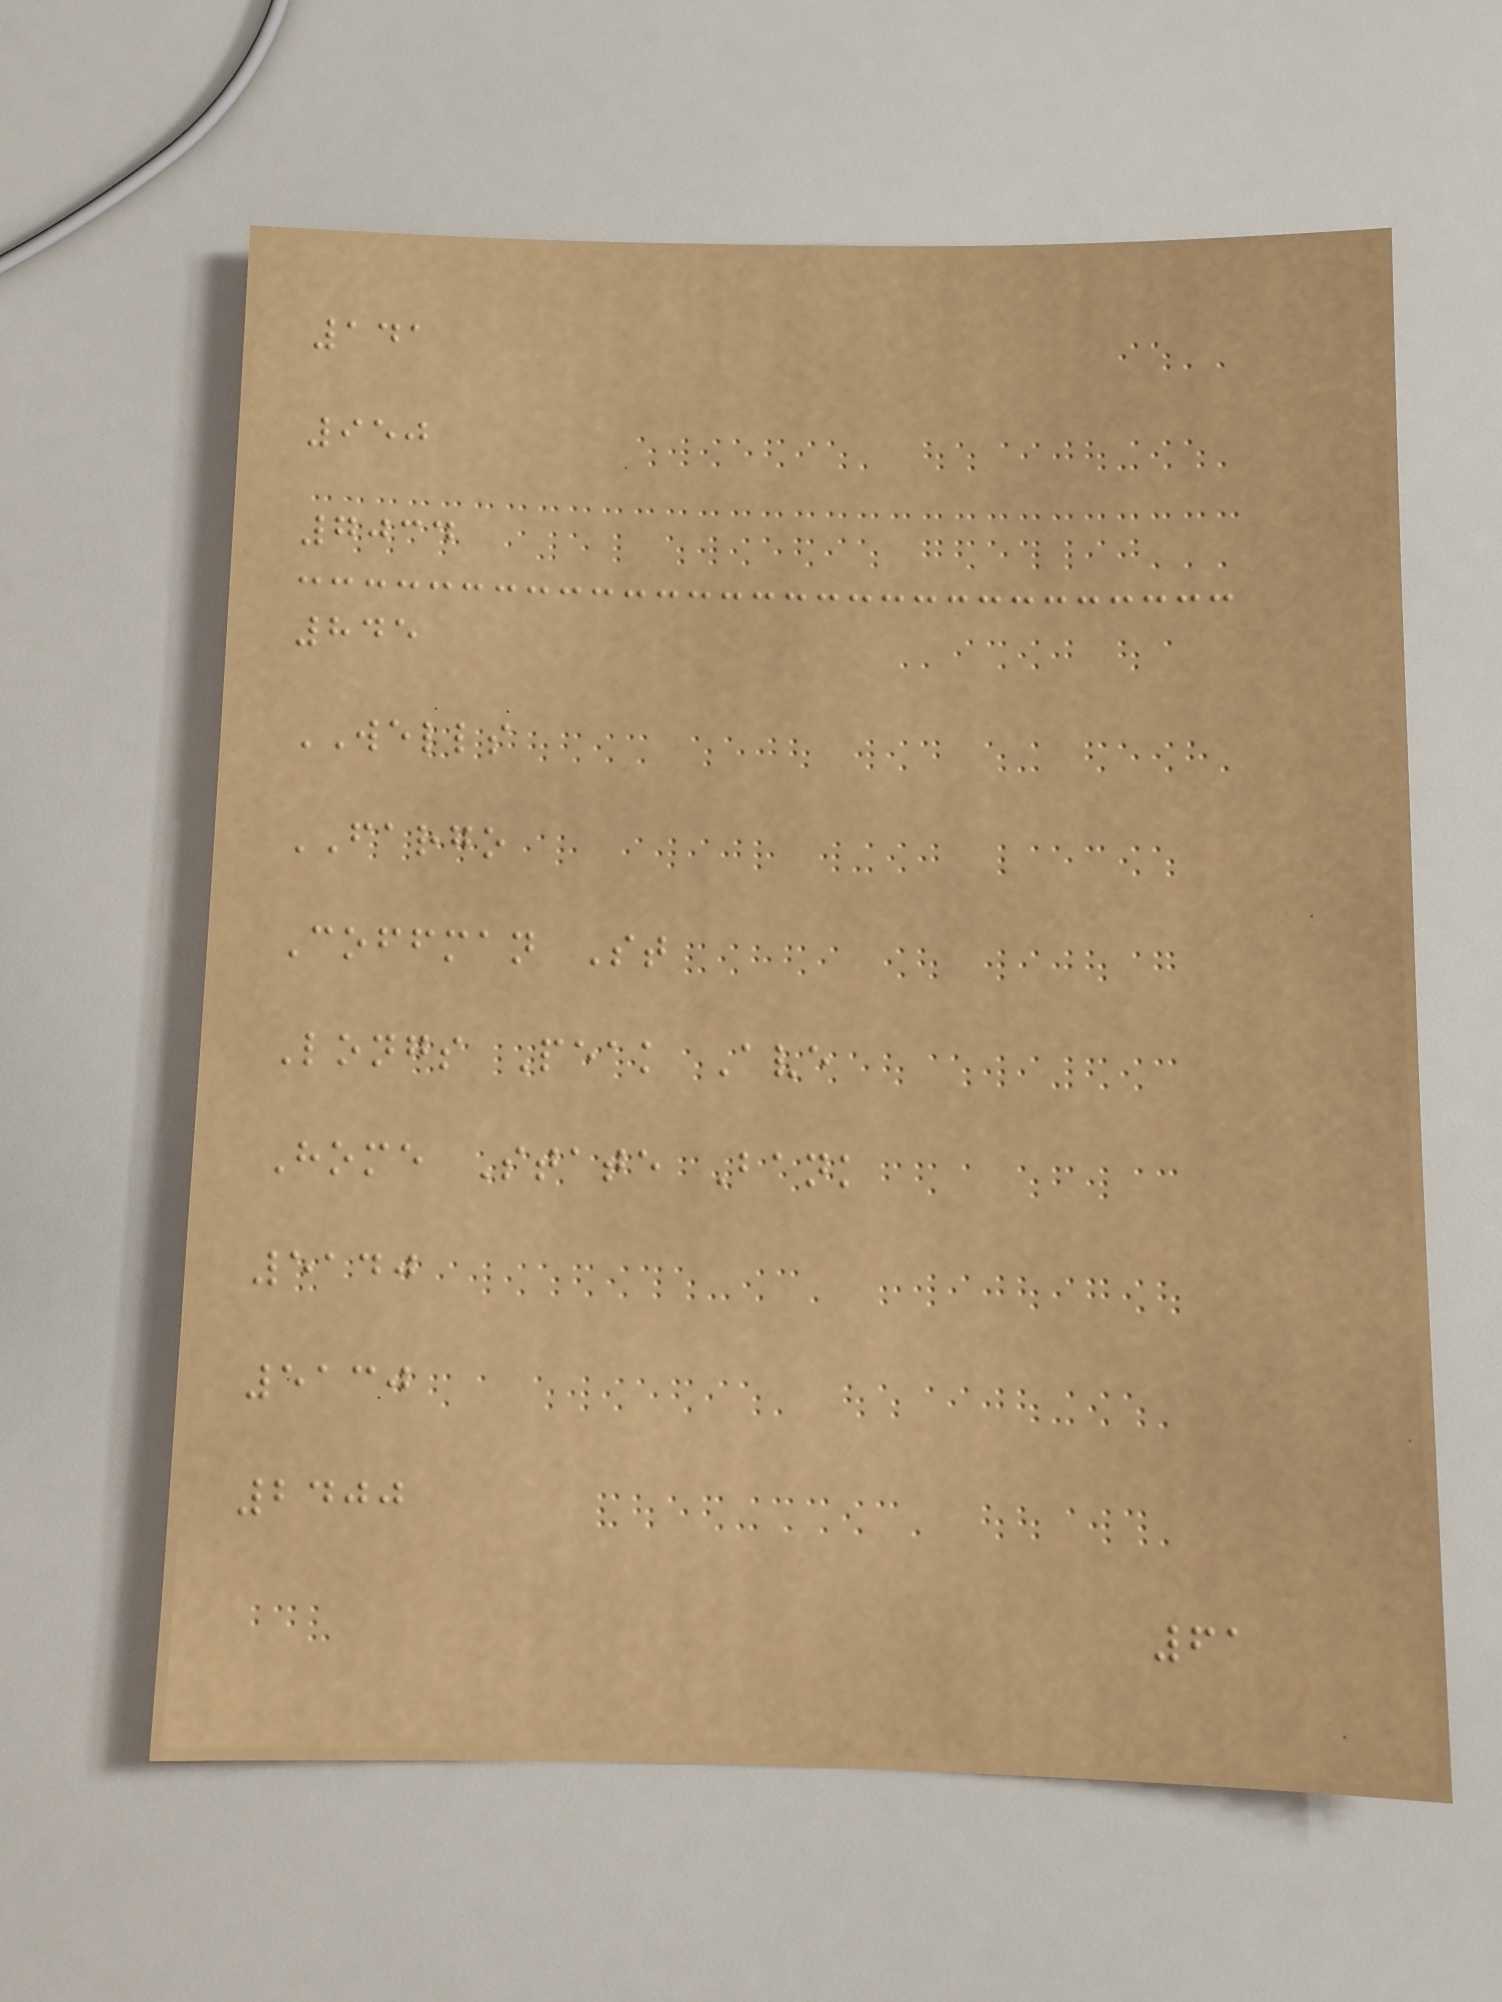141
950
7034
845
WELLS
FARGO
Coffman St
Longs Peak Ave
Home State Bank
5140
5130
2400
61
